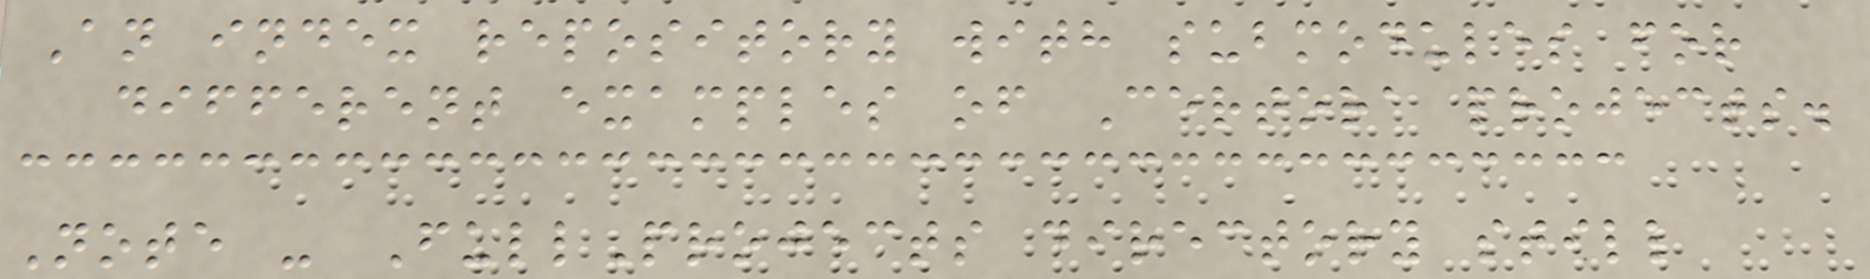An index repository with submodules for
different examples of Certora projects.
Note - FullProjects directory still
